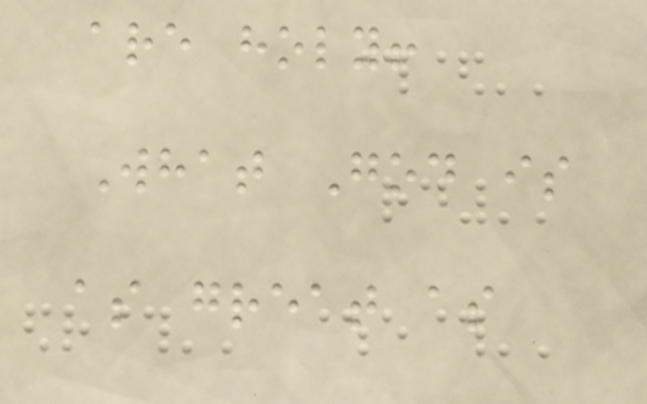are holy!
What God is
as great as
